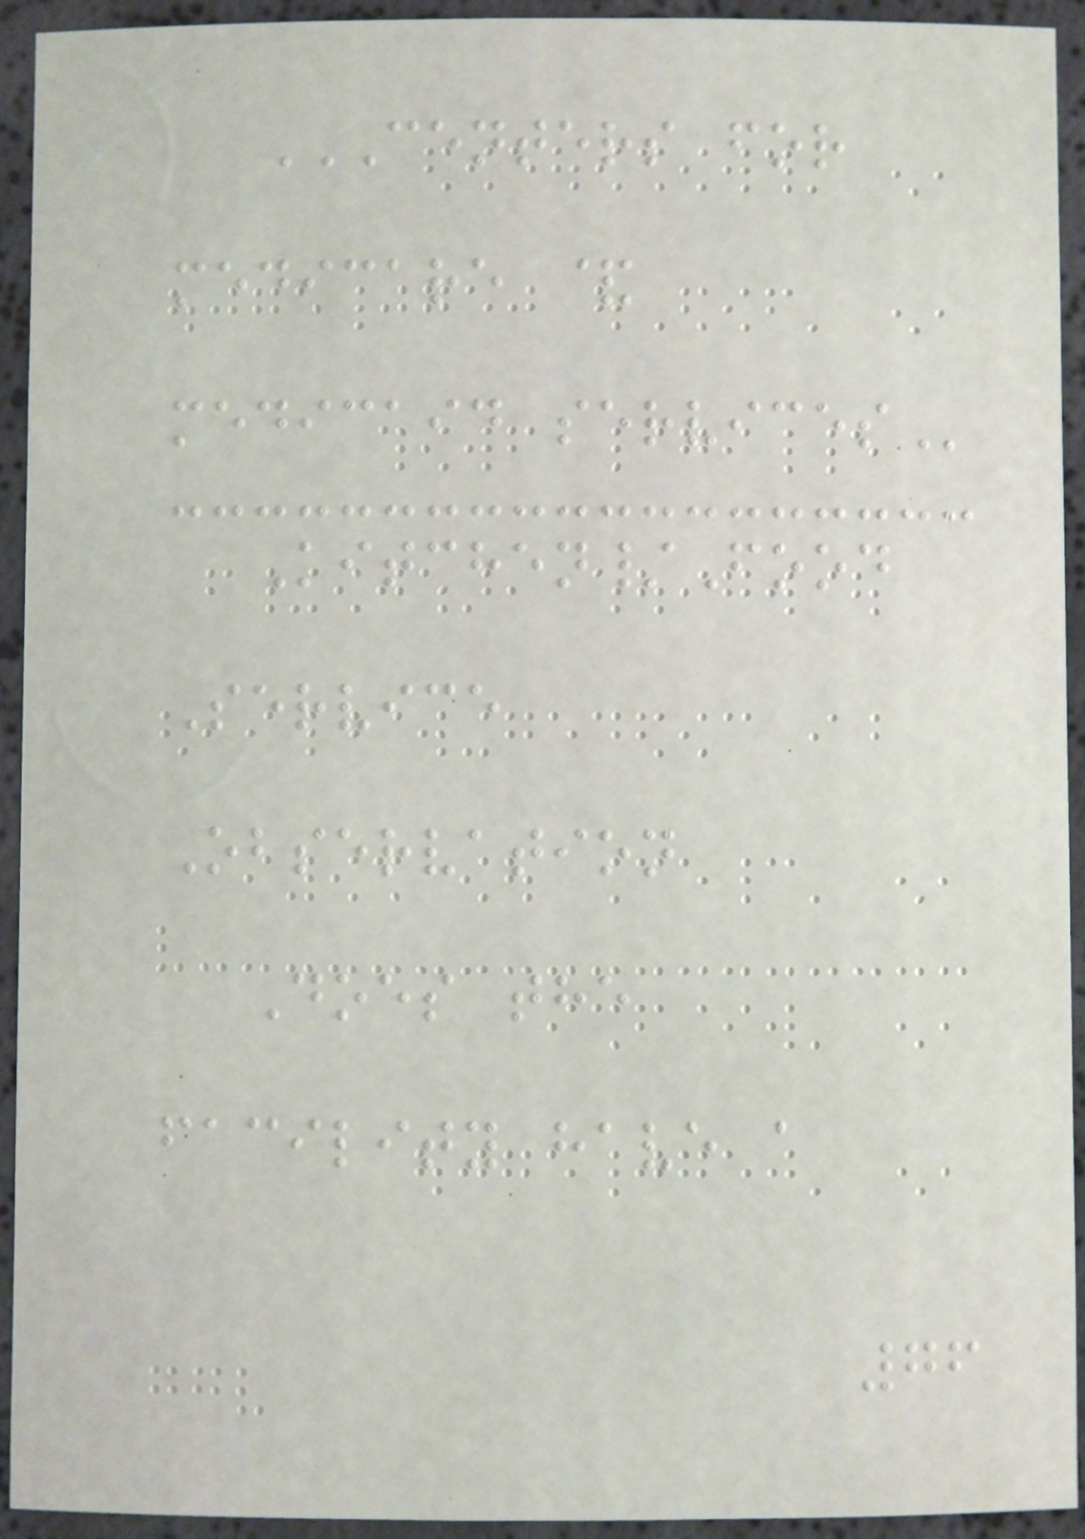CENTERS FOR
MEDICARE &
MEDICAID SERVICES
Kitchen/Food
Service
Observation
Does the
facility have a
76
